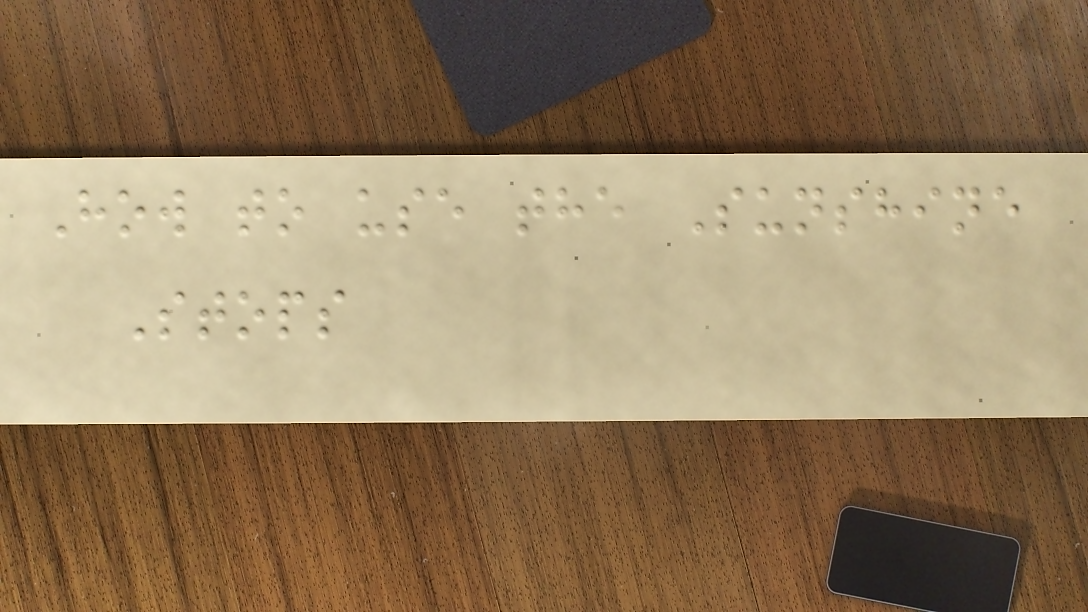How to use the Sunshine
Stops
